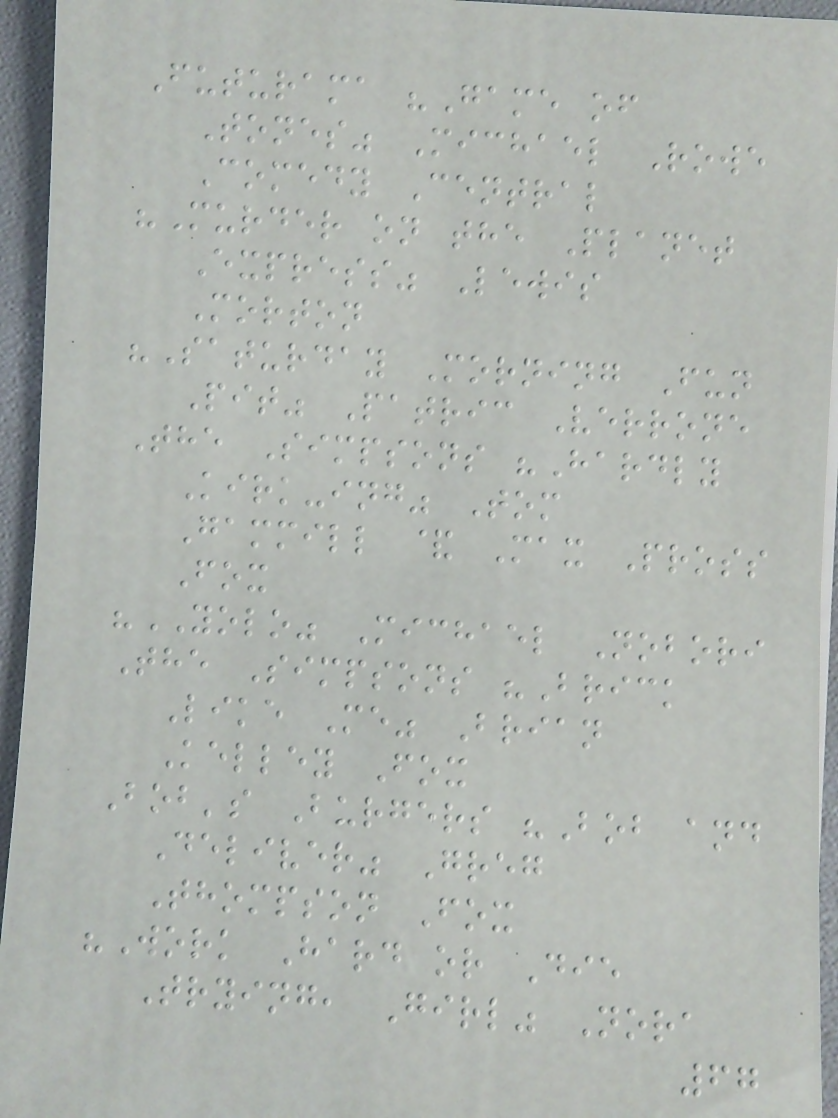Futurama "Game of
Tones" Michael Rowe
Comedy Central
"Murder on the Planet
Express" Lewis
Morton
"Saturday Morning Fun
Pit" Patric Verrone
The Simpsons "Hardly
Kirk-ing" Tom
Gammill & Max Pross
Fox
"YOLO" Michael Nobori
The Simpsons "Brick
Like Me" Brian
Kelley Fox
Bob's Burgers "Bob and
Deliver" Greg
Thompson Fox
"Work Hard or Die
Trying, Girl" Nora
67
